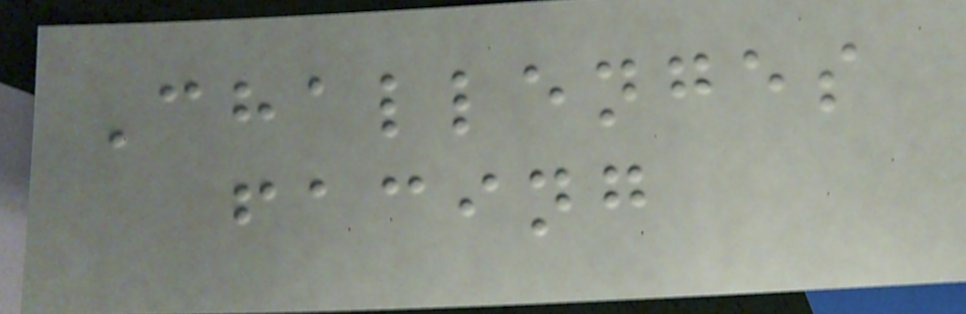Challenges
facing
